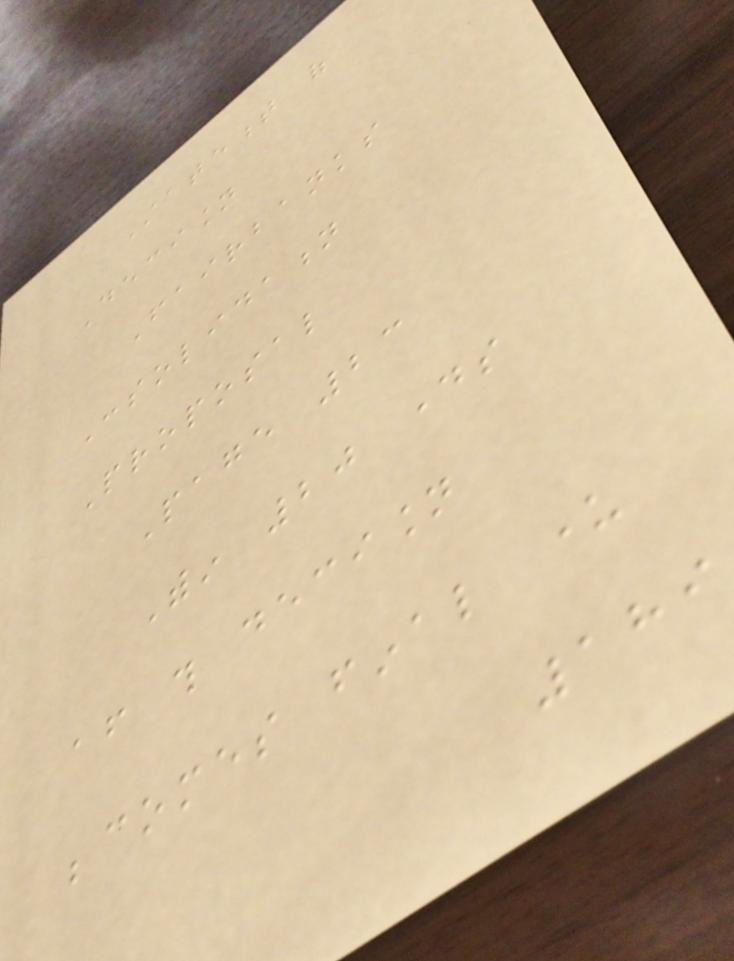Statement of
Decision
Fairbanks
Consolidation
Proposal
Page 23
Within 20 days
after this decision
becomes final under
189
